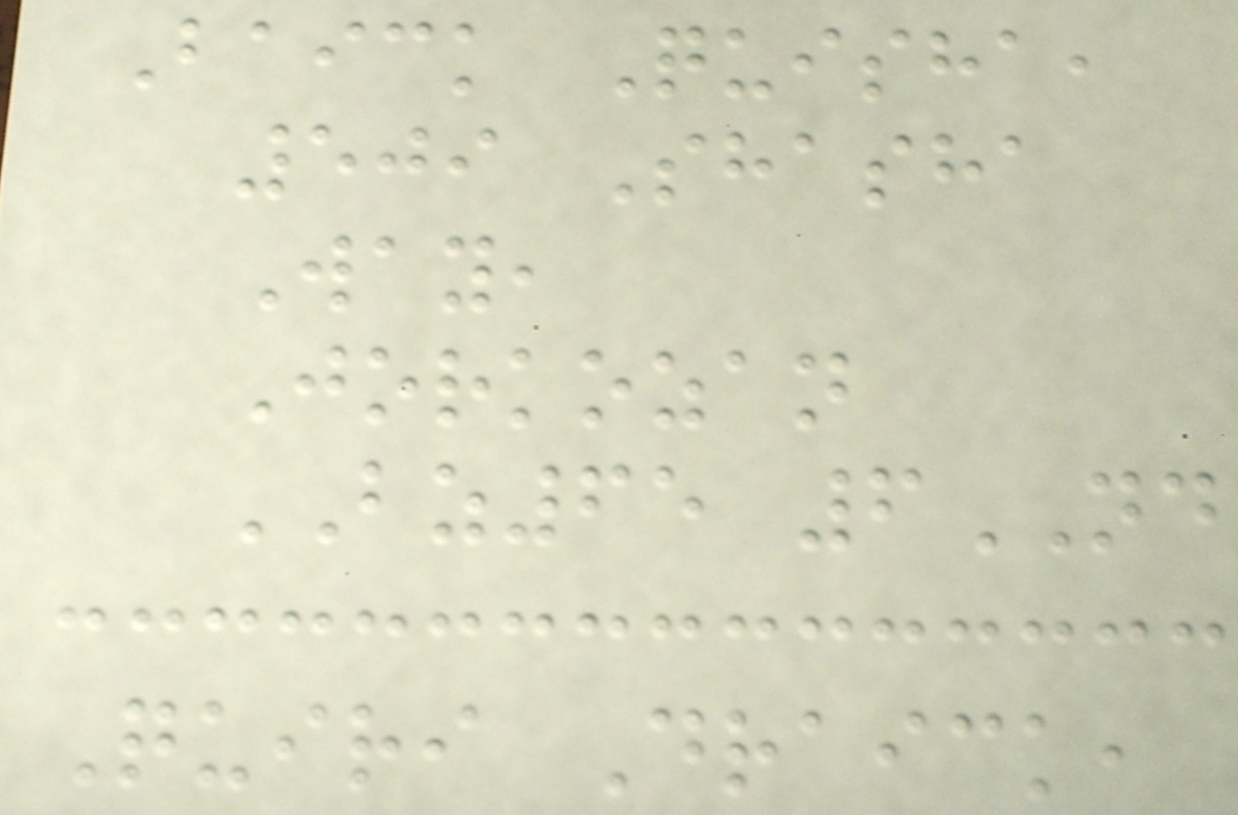Baick Quisha,
509 Shasha
Way,
Jorkozan
BZ65 6ND
Quiri Draick,
